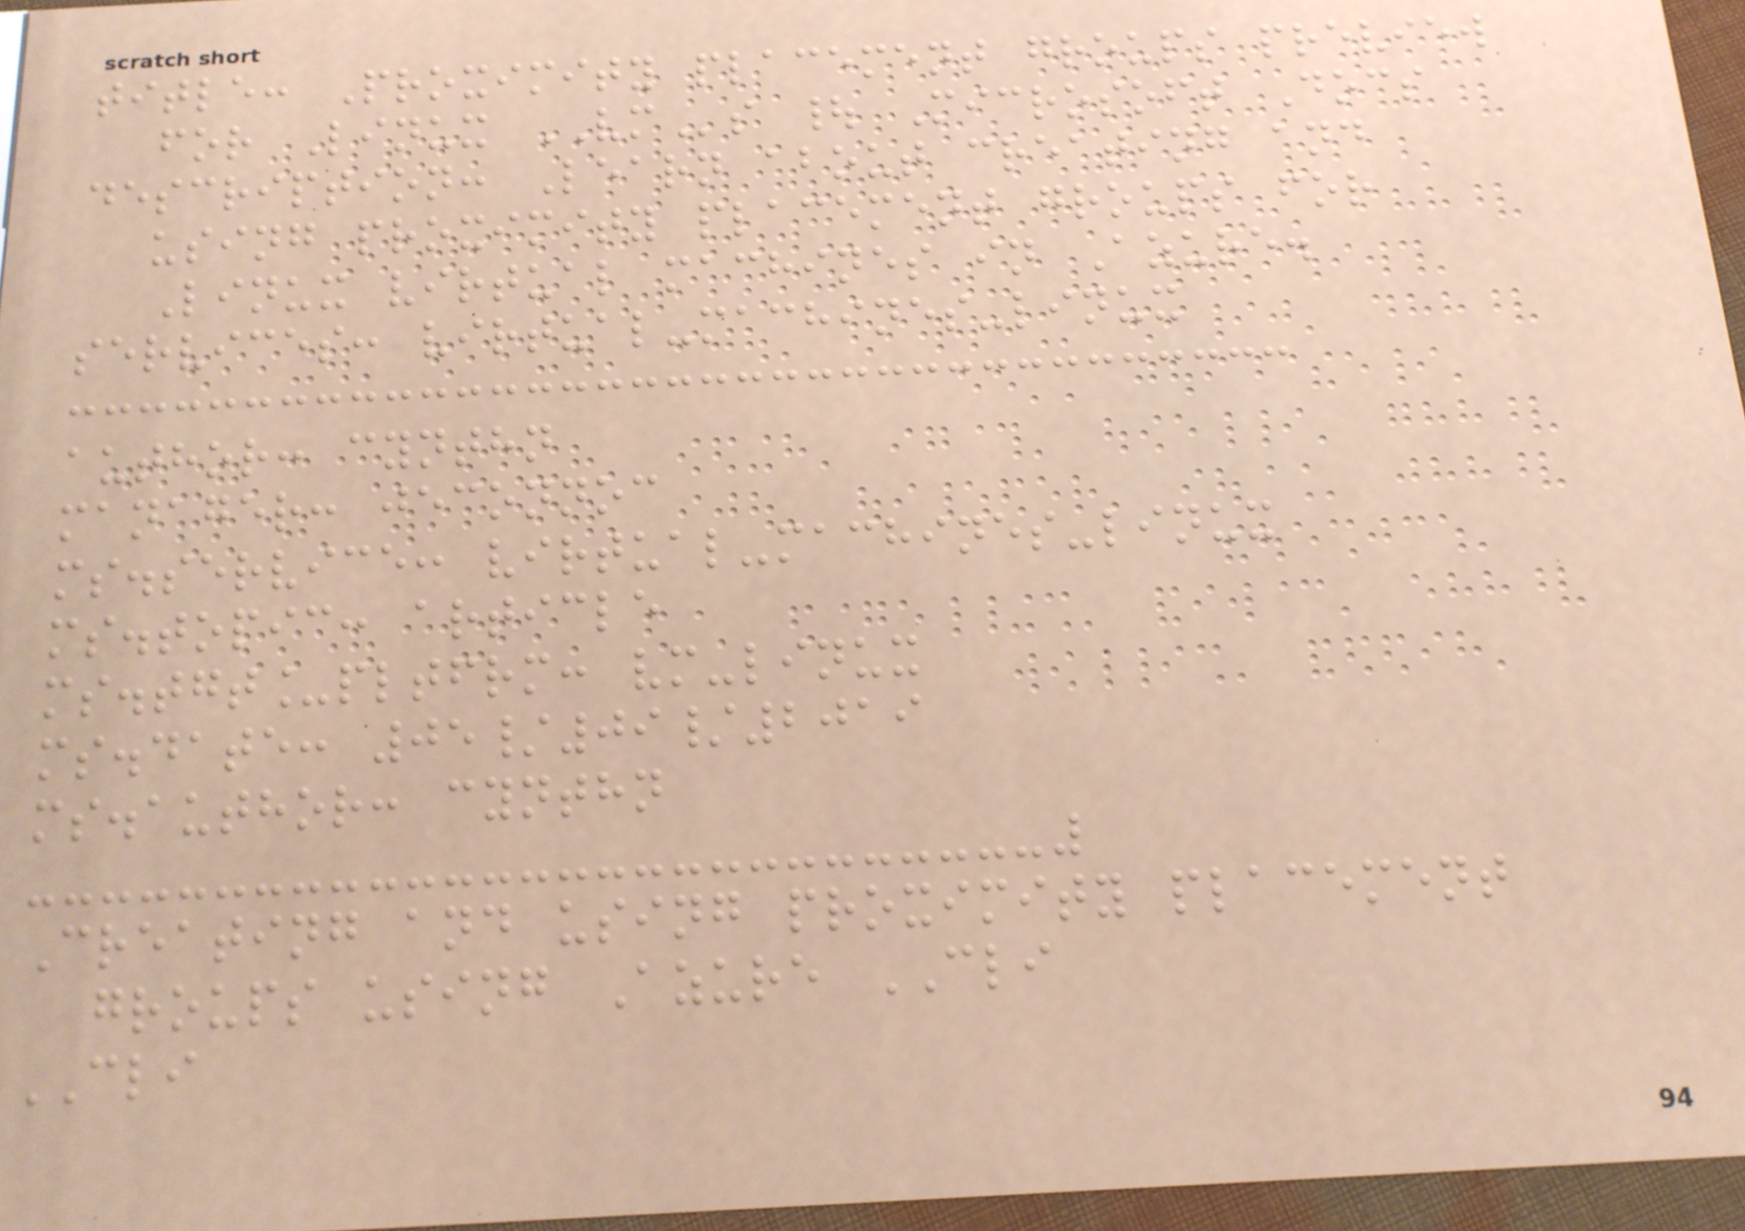title: Proximity placement groups preview
for Linux VMs | Microsoft Docs
description: Learn about creating and
using proximity placement groups for
Linux virtual machines in Azure.
services: virtual-machines-linux
author: cynthn
manager: jeconnoc
ms.service: virtual-machines-linux
ms.topic: article
ms.tgt_pltfrm: vm-linux
ms.date: 05/09/2019
ms.author: cynthn
Creating and using proximity placement
groups using Azure CLI
CLI
